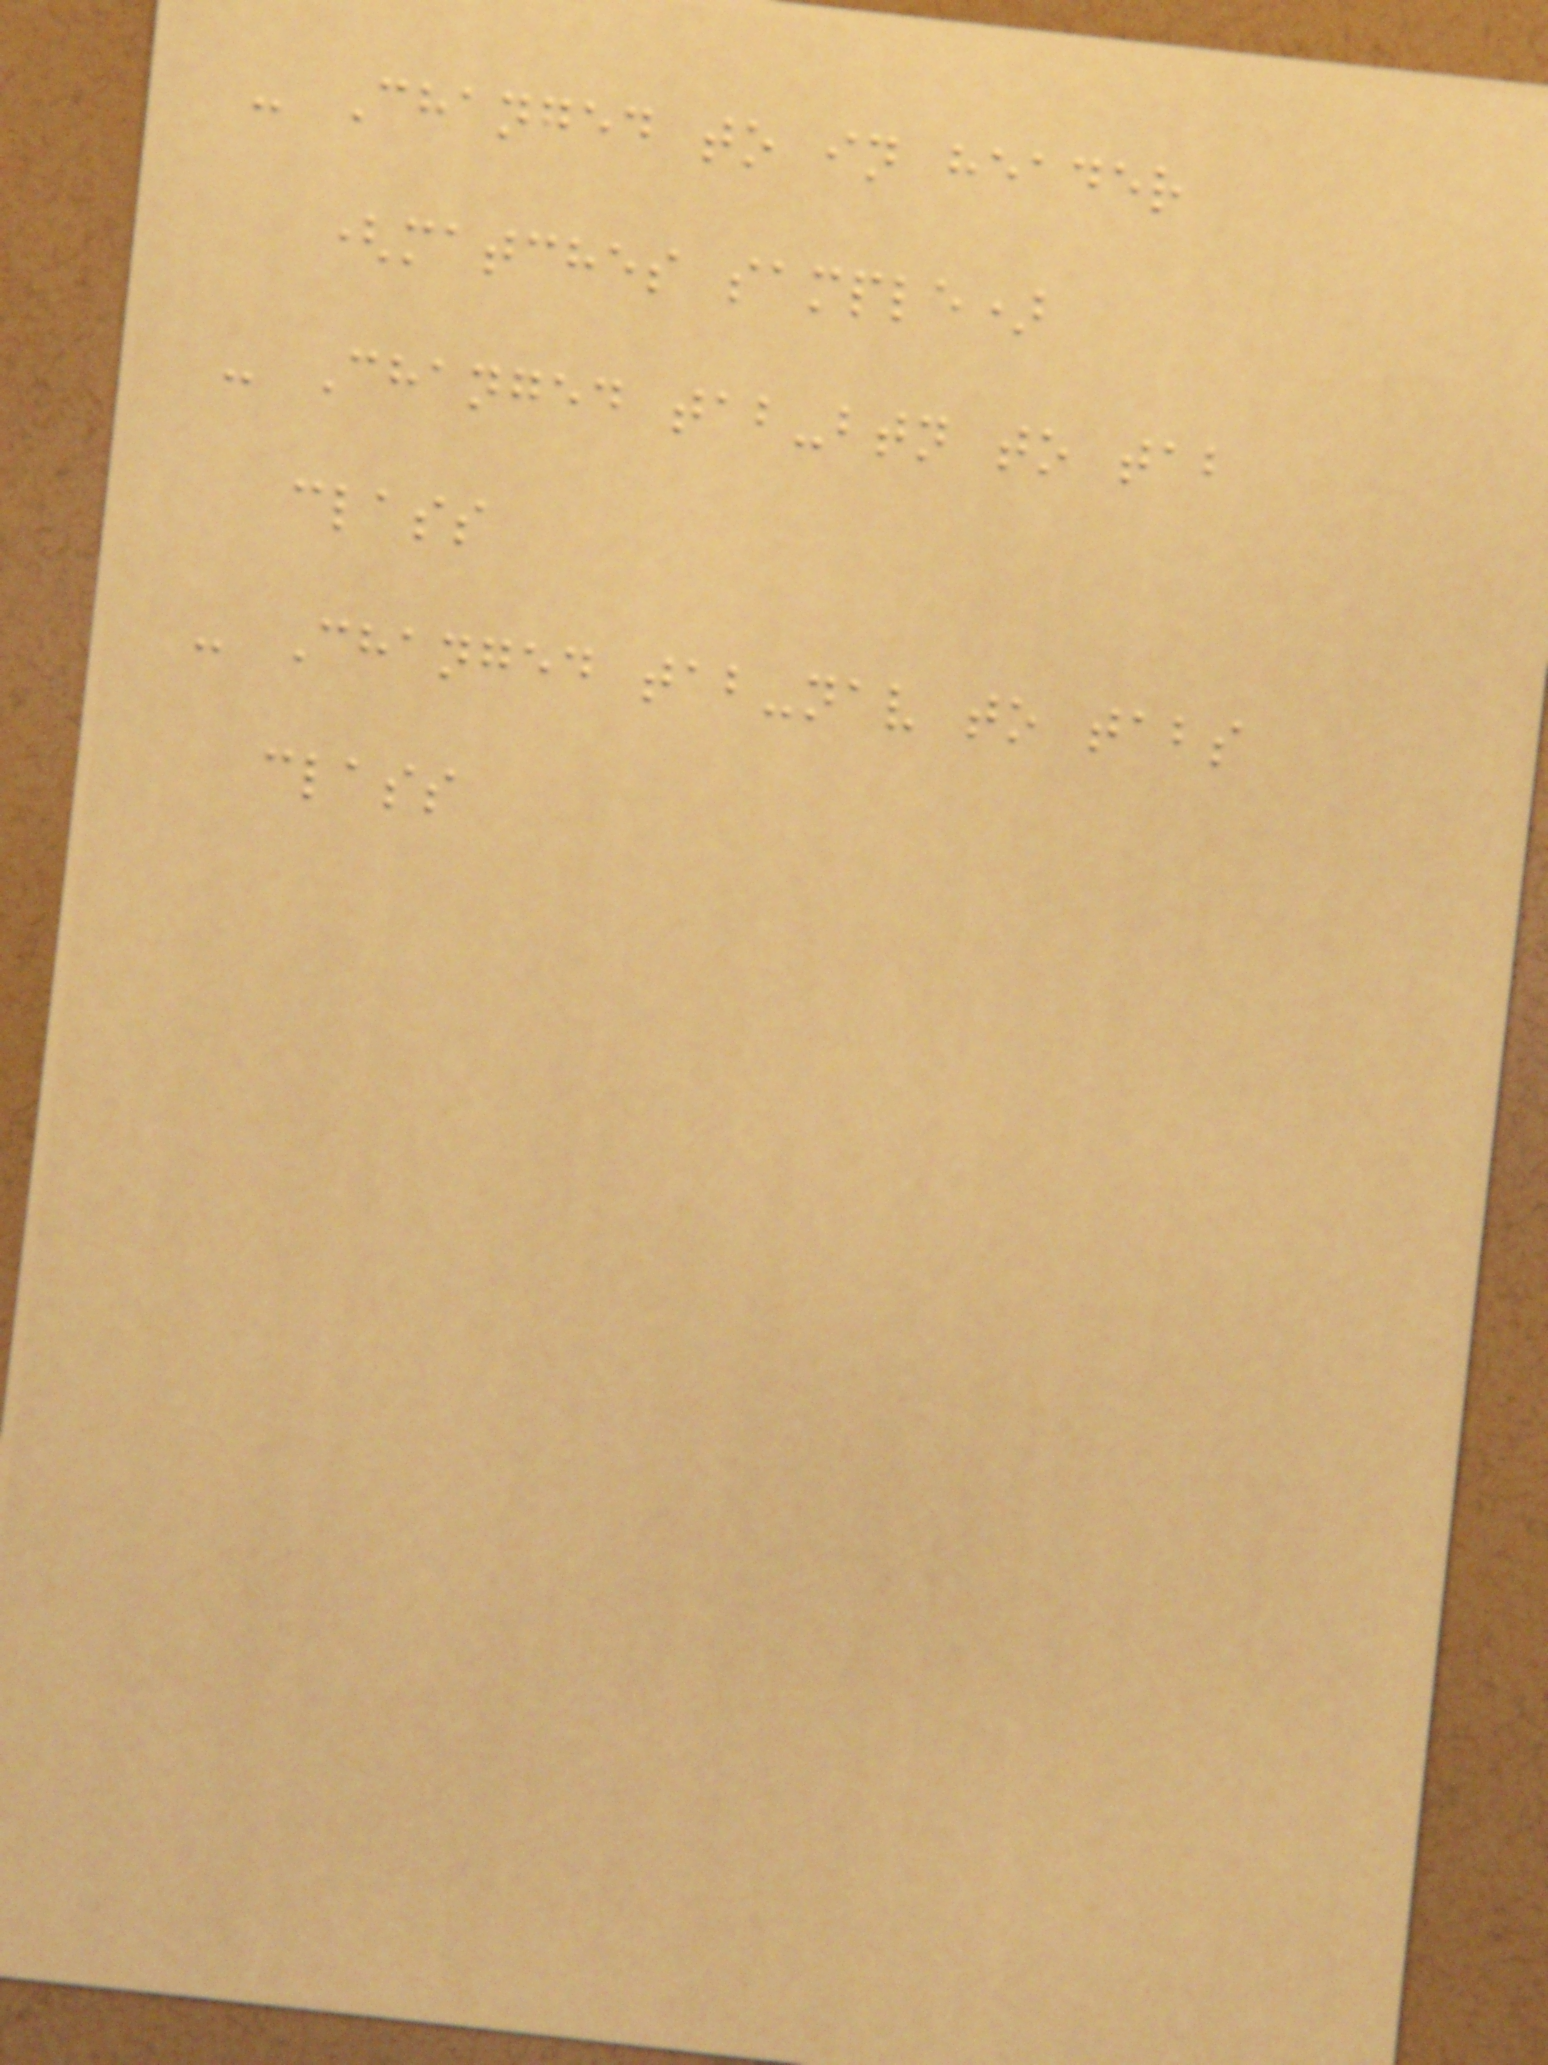- Changed to in header
(matches sample)
- Changed tab-btn to tab
class
- Changed tab-nav to tabs
class
